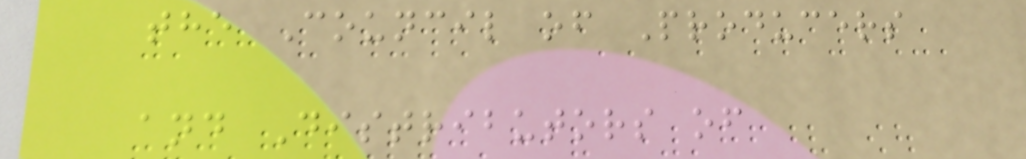the Council of Producers
and Distributors of
